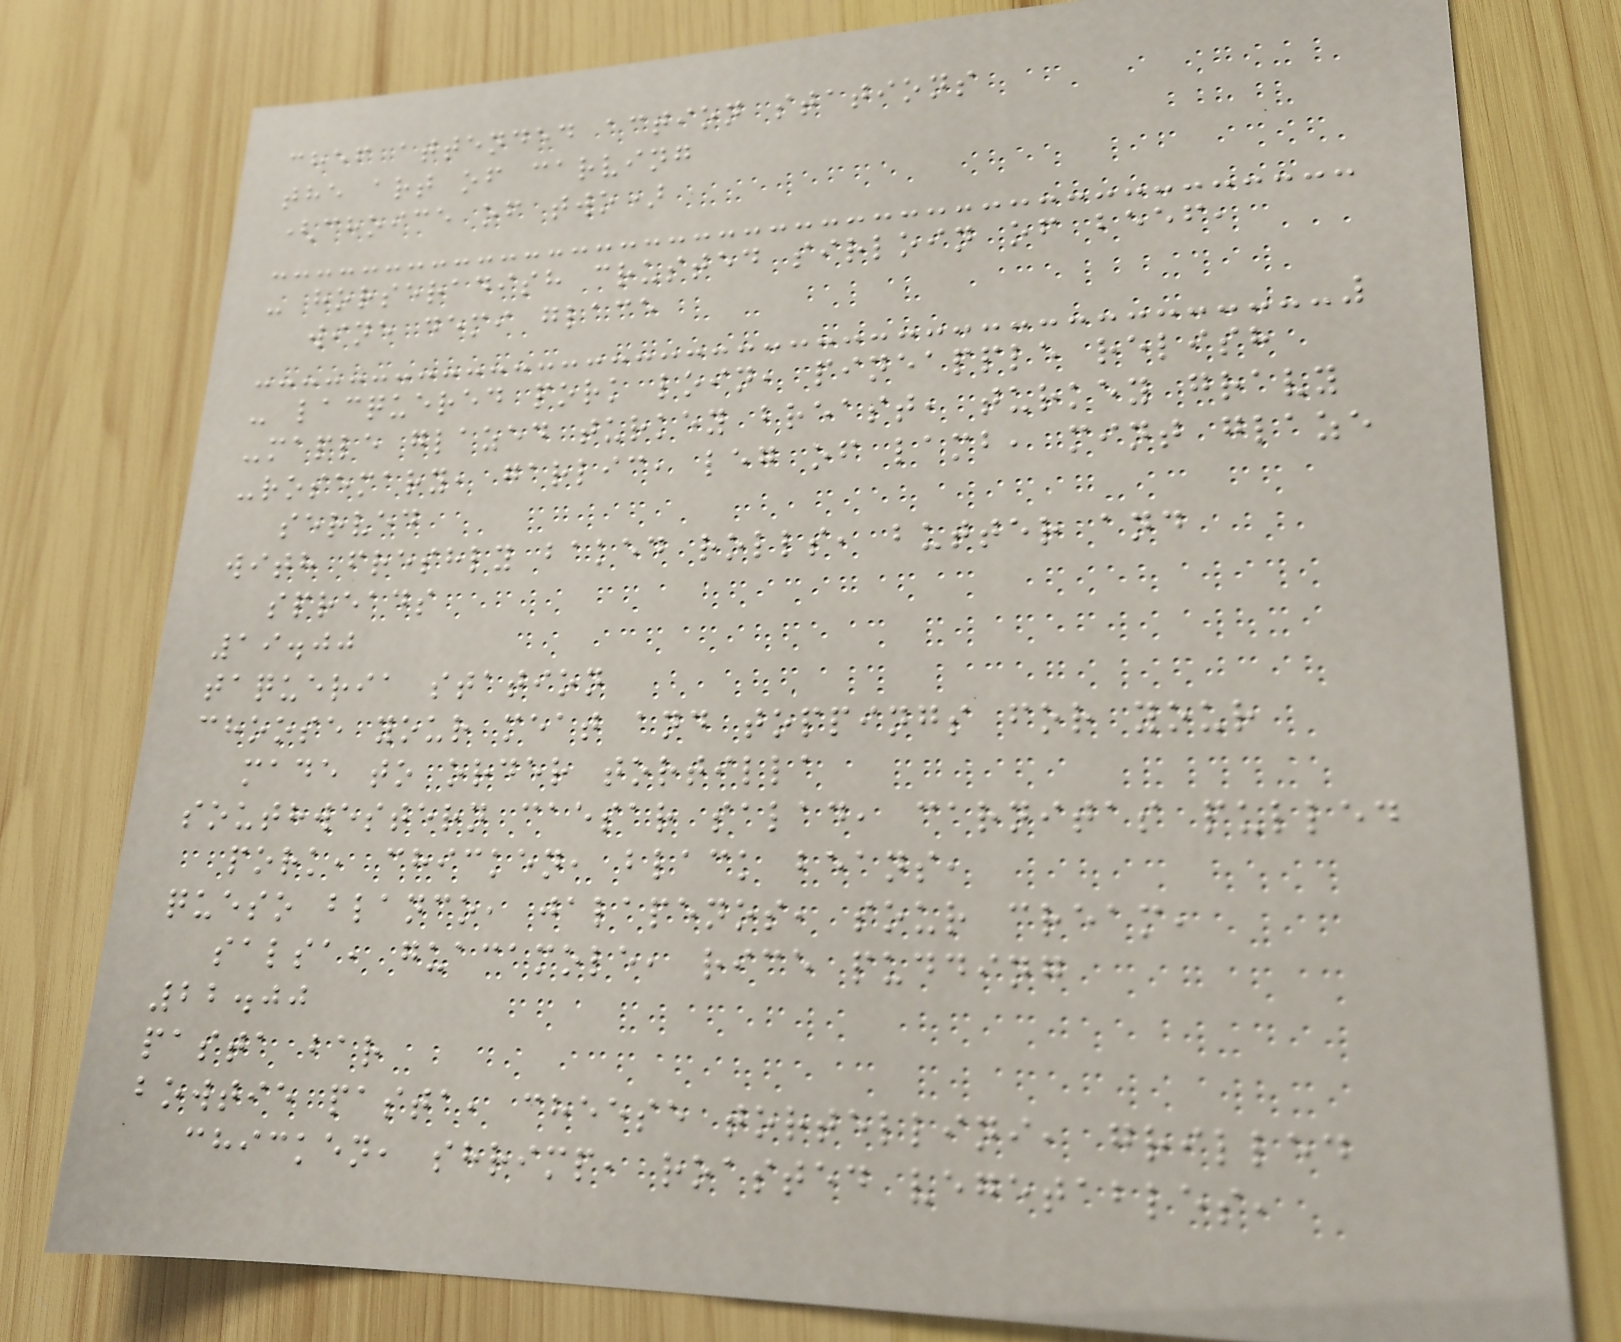chef attended action stations
the art of carving
(choice of two)
- horseradish crusted sirloin of beef,
wine demi glace
- lacquered pork loin, pineapple relish
-maple glazed turkey breast, turkey gravy
-rosemary, garlic, leg of lamb, mint glaze
served
with freshly baked rolls, butter and
spreads
19.00
taqueria station
choose your meat and toppings for your
made to order tortilla
southwestern caesar salad, carnitas pulled
pork, chicken, black beans,
queso blanco, jalapenos, sour cream,
salsa, guacamole, rice pudding
22.00
pasta bar
bowtie pasta, cheese tortellini, grilled
chicken, shrimp, roasted vegetables,
